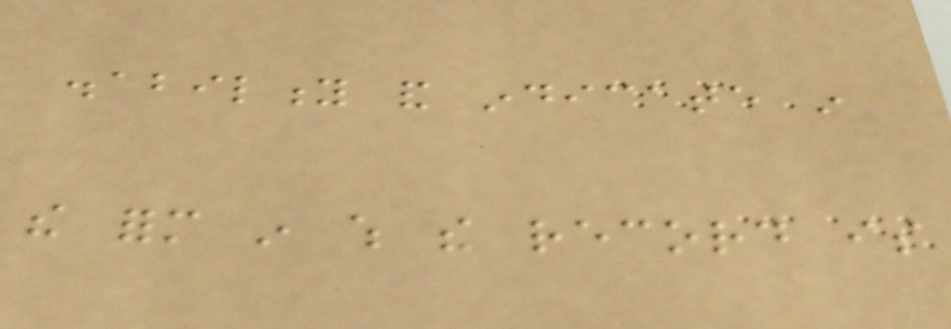disability and indicate in
the form in which the record is
